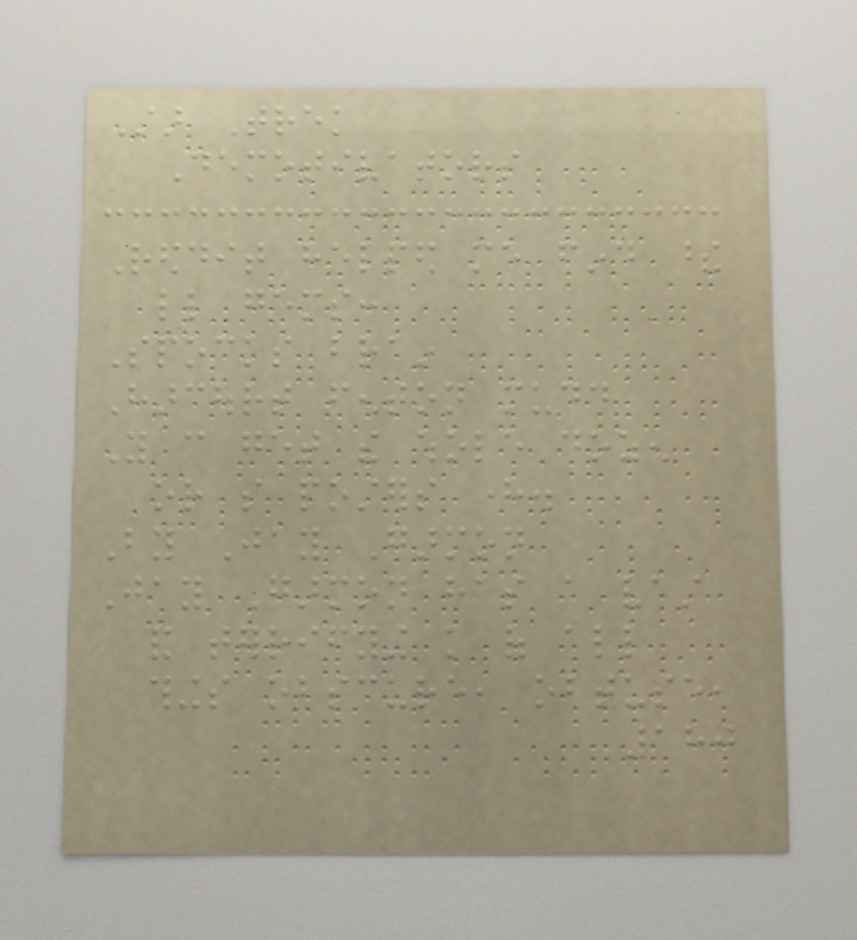Star Trek
Demotivators
Reddit helped me find these
little gems:
Spocks brain
Harcourt fenton mudd
You can get the whole dozen
or so posters here.
By Jay Garmon
Jay Garmon has a vast
and terrifying knowledge of all
things obscure, obtuse,
180
